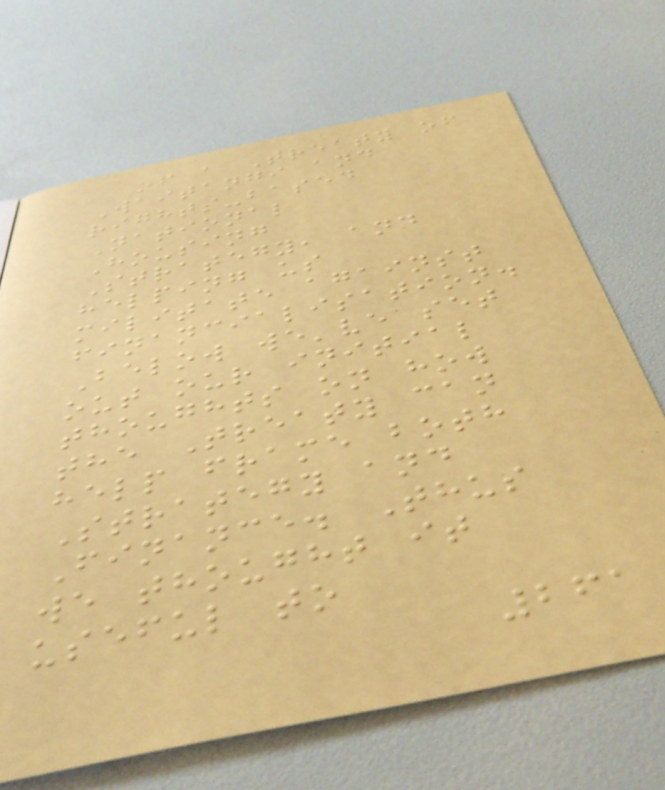of a Treaty of
Waitangi and
rights-based
National
Housing
Strategy, and
helping us
militate against
financialisation.
Below we've set
out our initial
thoughts on how
the Treaty can
help frame both
Strategy and
Finance. Thus
we thought it
useful to
261
